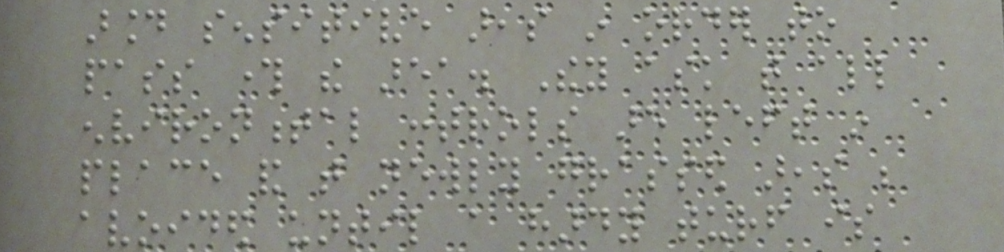around sensitive areas in order to
pass through the area. They ask that all
environmental controls are left in
place and that newly grassed areas be
avoided until a hardy turf is
